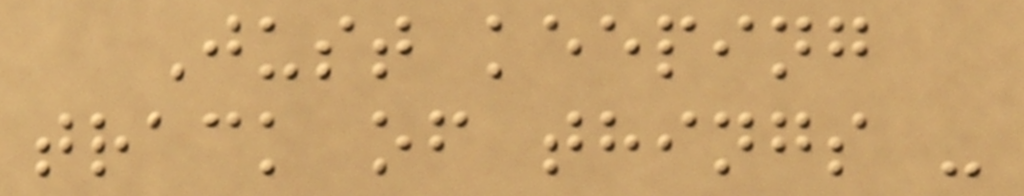Just keeping
track of things -
